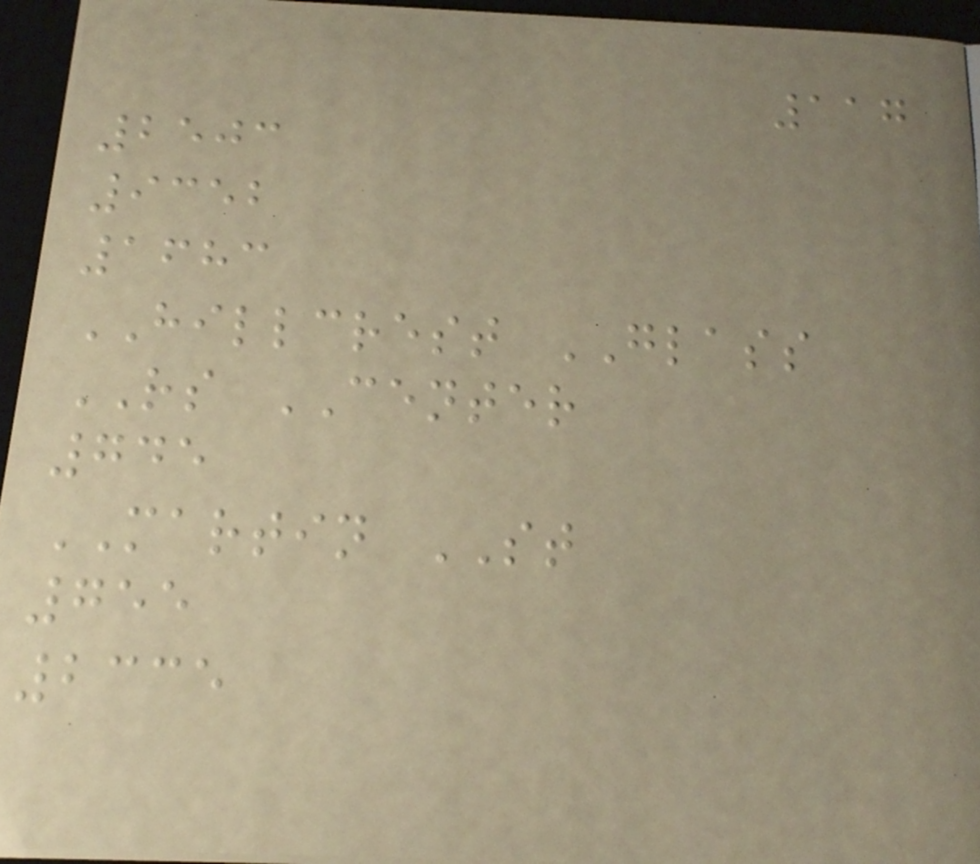117
2503
9352
1683
HILLCREST GLASS
RS CENTER
745
MARTIN ST
755
2335
